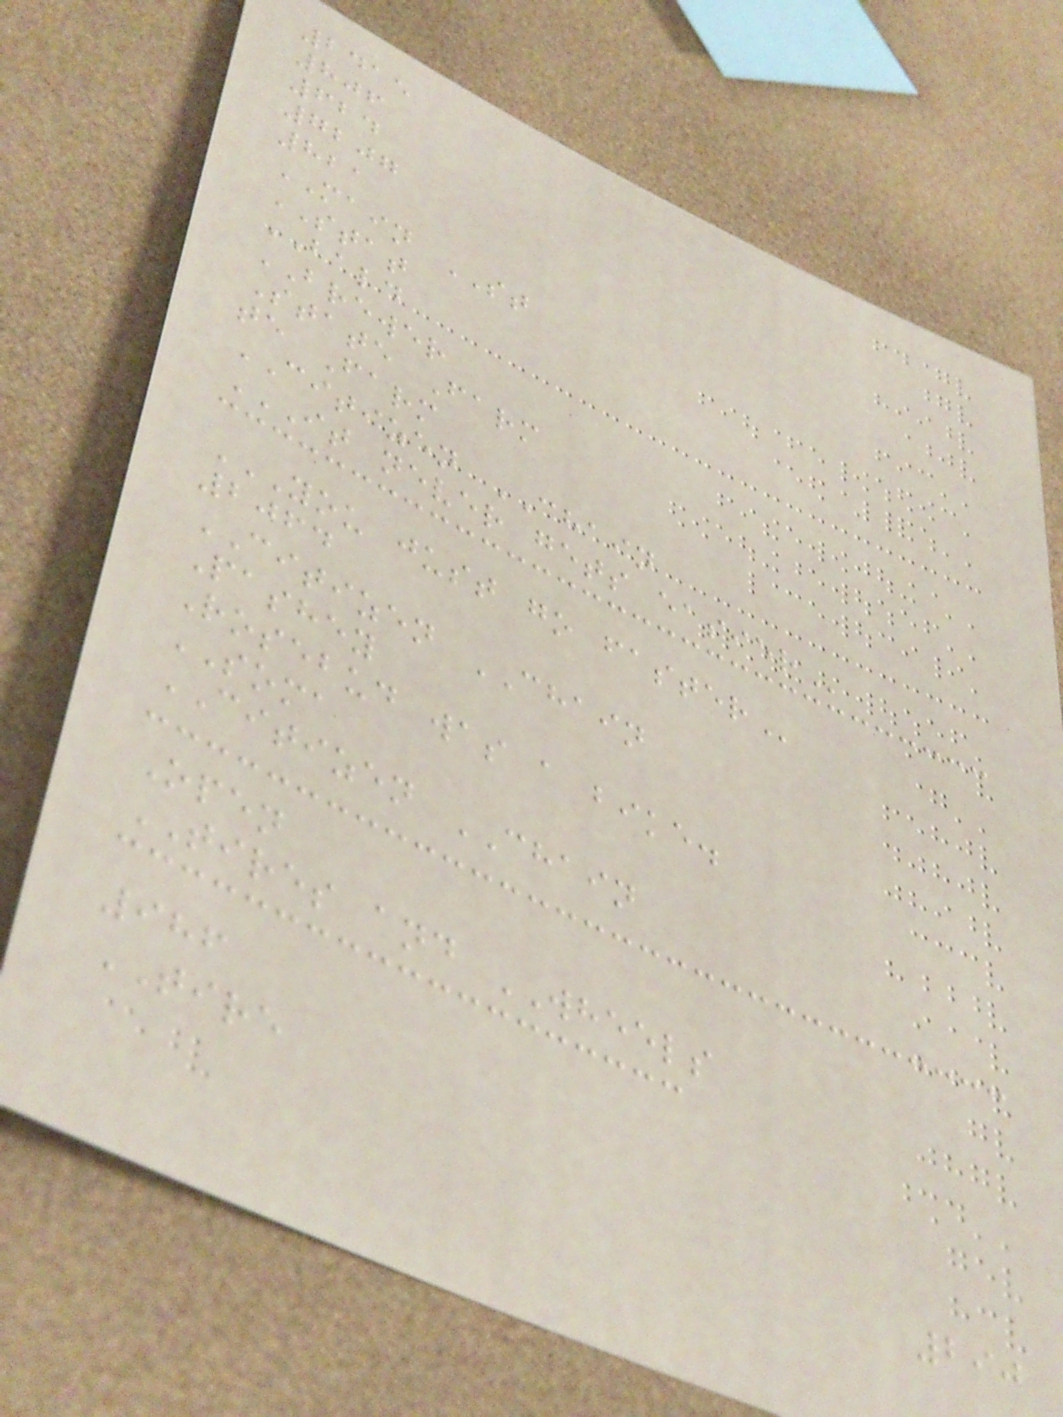2415
806
624
7207
821
MAIN ST
STAT
BALD
BREWER
State Farm
te Farm
CITIZEN CHAIN
IT NEVER GETS EASIER
YOU JUST GO FASTER
2064
CITIZEN CHAIN
Pashey
Rosebud was a bike.
SOMA
CITIZEN CHAIN
Open
TIRES and WHEELS
986
TIRE
290
